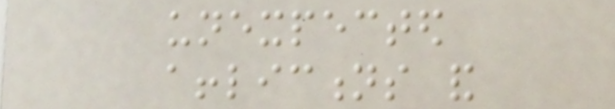unexpected
afflictions and
